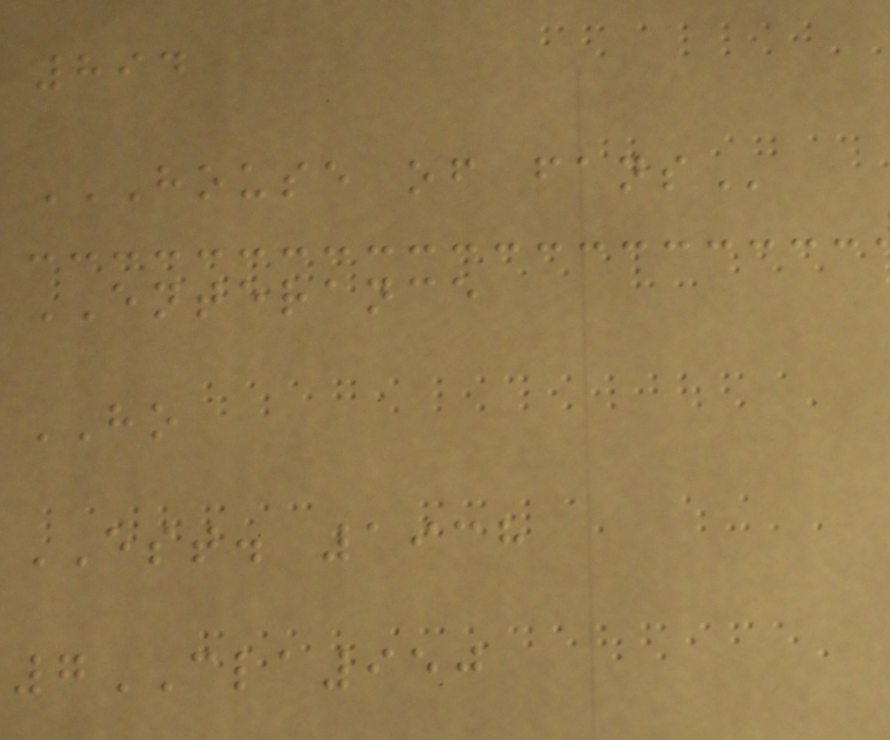894
HOUSE OF FANS
ENTERANCE
HO
EST. 1938
7CLA950
